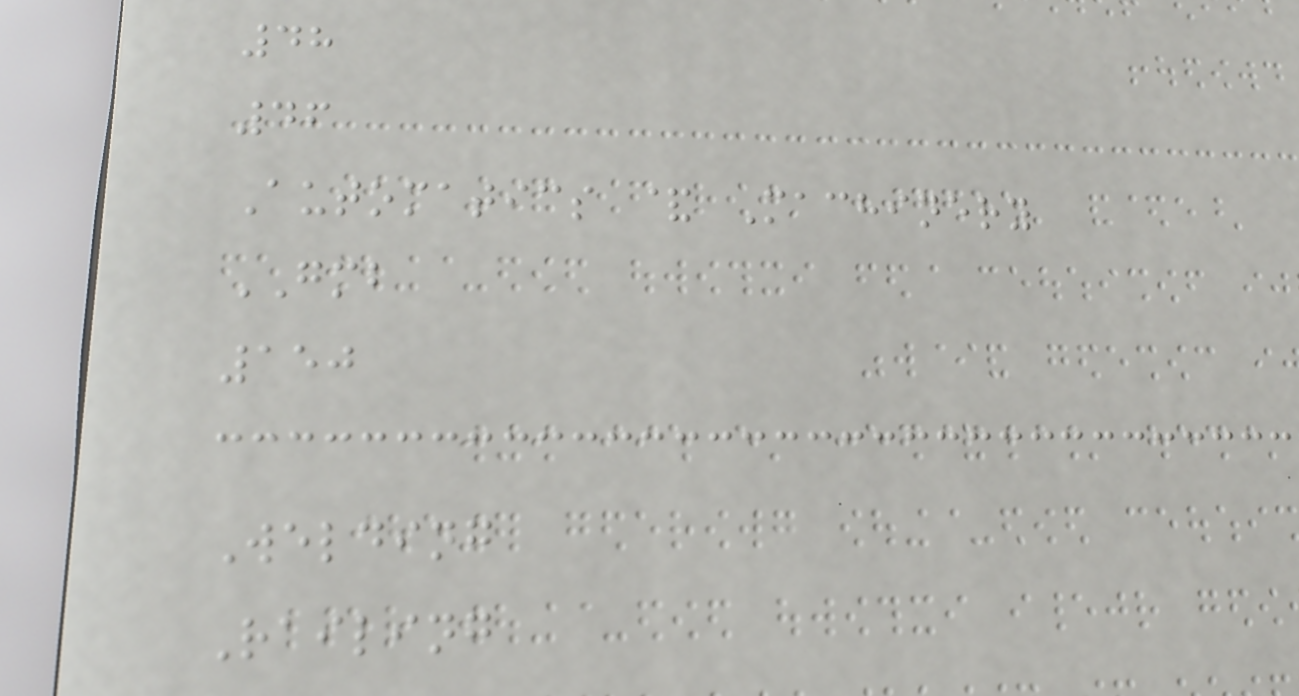48
46
Automatics & Machinery
GMB
150
Welding
Railing
